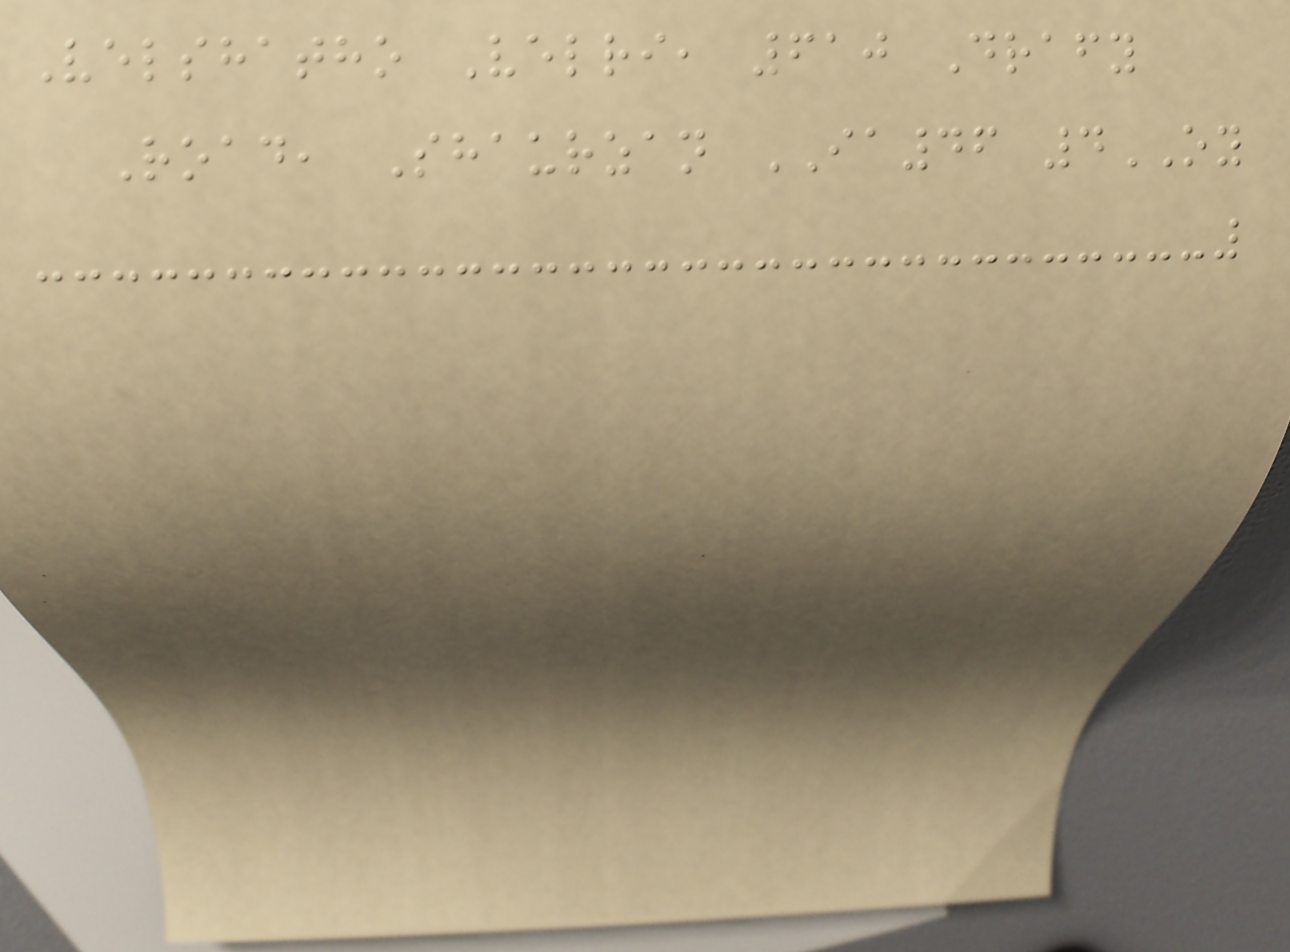Velshatho Velri, 610 Drafy
Road, Shaurzan IA46 4OY
